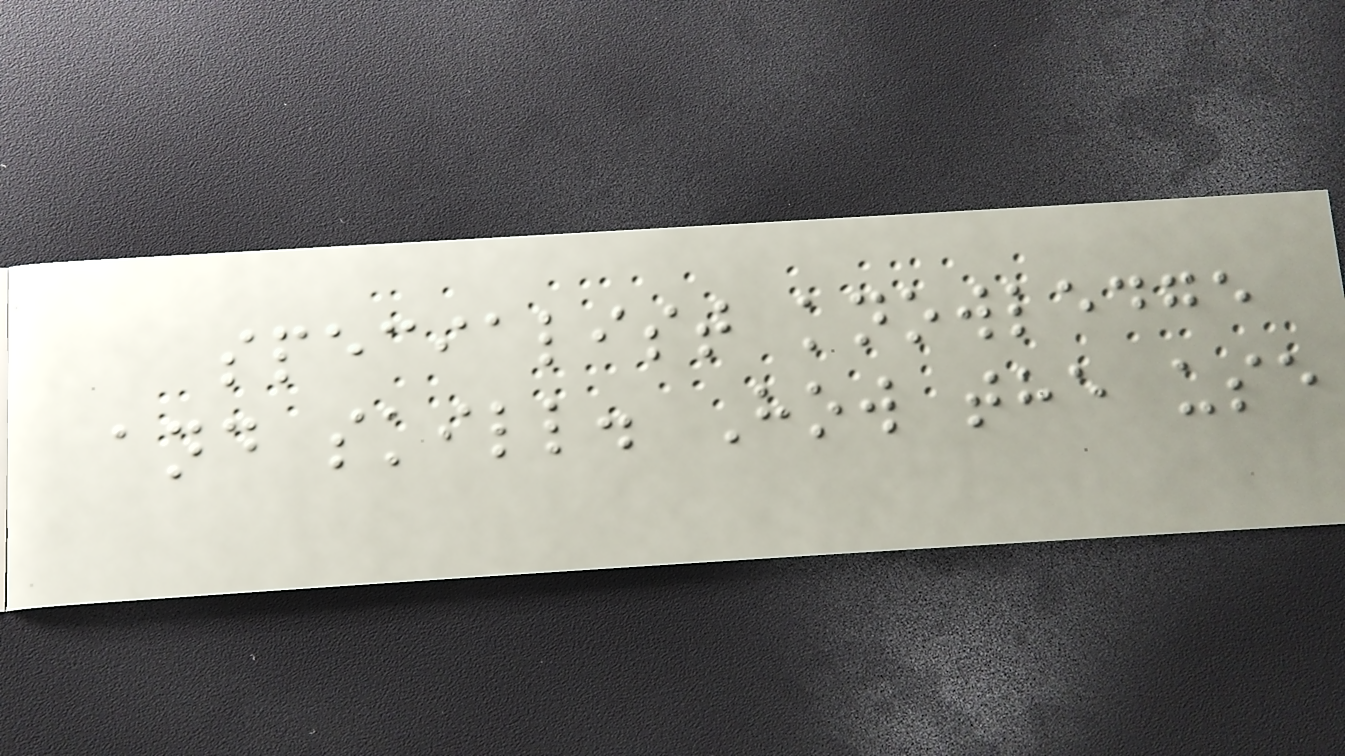specialist knowledge
and skill. How the use
